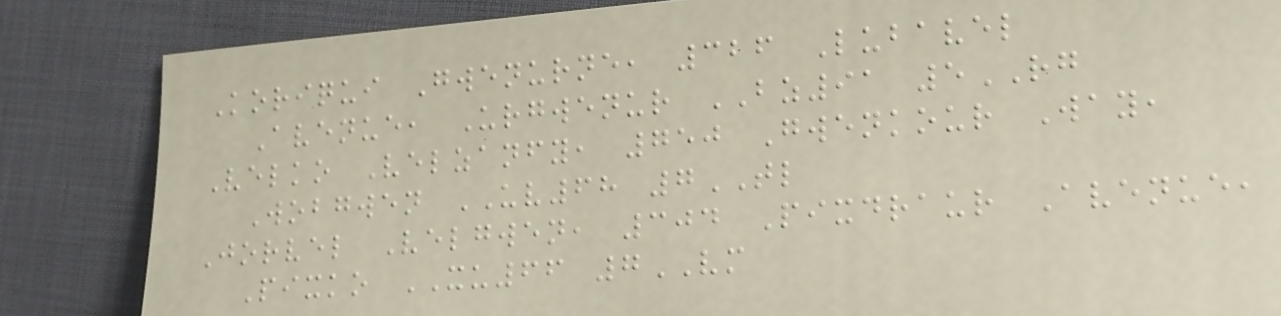Koriqui Gwenurne, 326 Lubavel
Avenue, Urgwenur BZ91 5RG
Velko Velzanfy, 750 Gwenkour Way,
Wobgwen UV68 7TL
Jorvel Velgwen, 304 Pixdraur Avenue,
Pixko XU66 7VM
